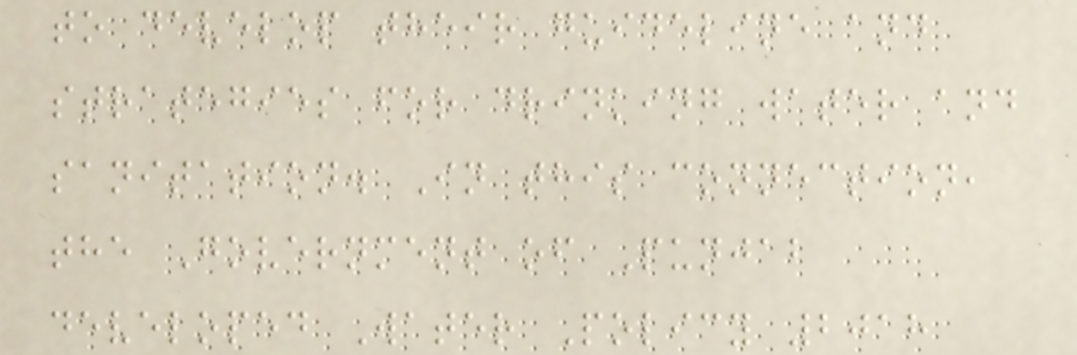to develop their guideline and
strategies for drinking water and
sanitation. In this connection,
the Government of Punjab
developed Water Policy 2018
